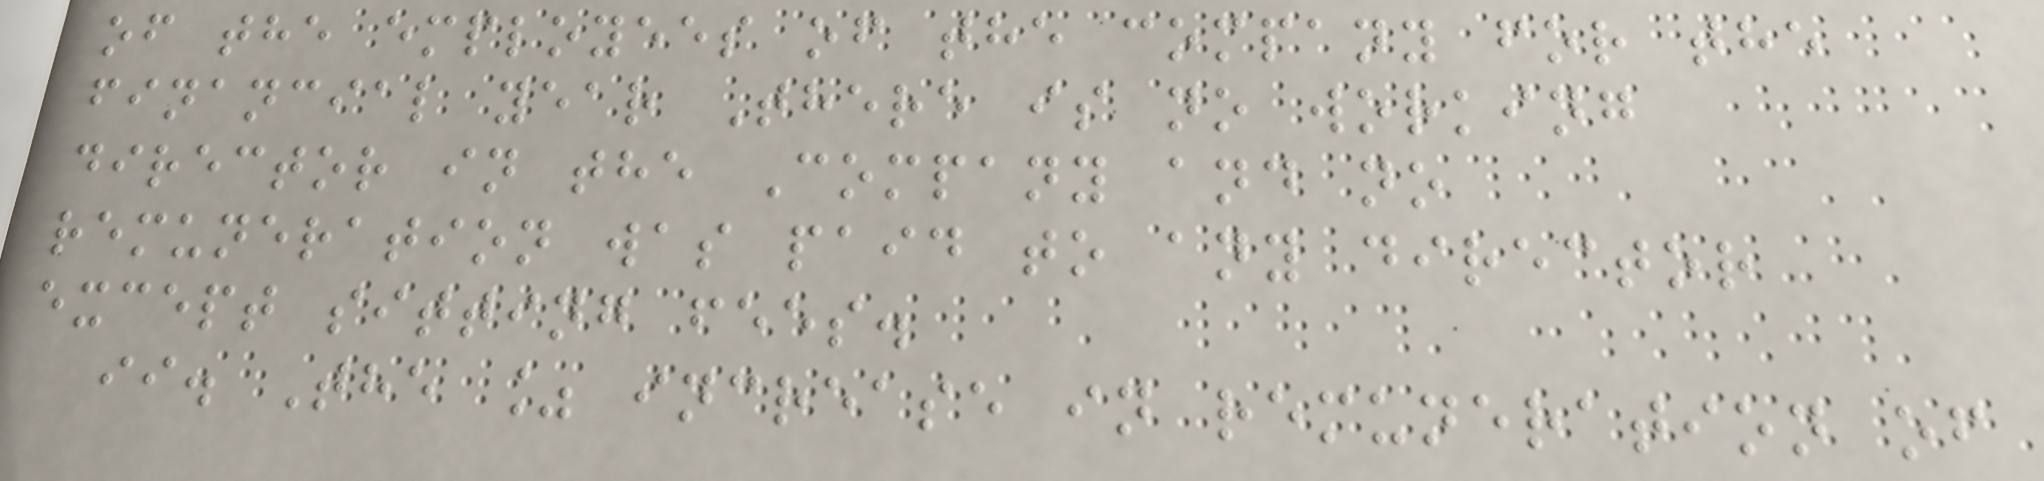of the employees of the company for the
financial year There is no working
director in the Company and no
remuneration was paid to any director
except sitting fees.
ii. The % increase in remuneration of
